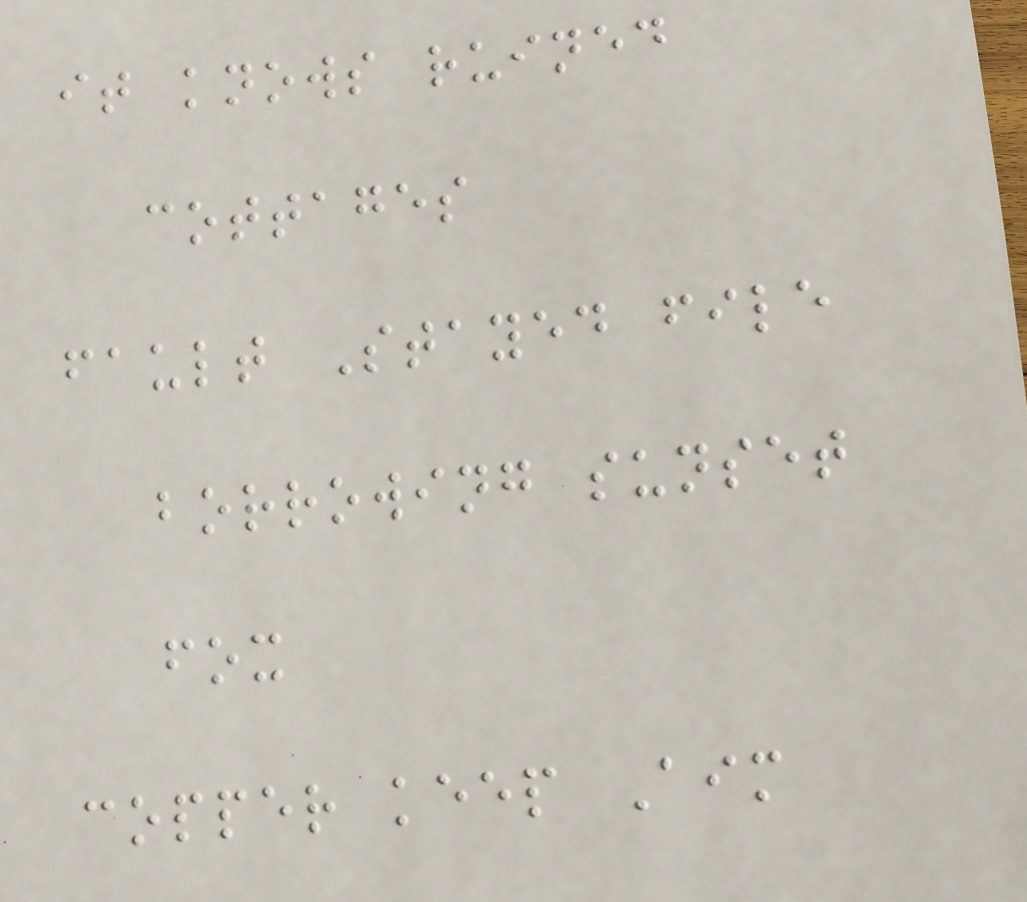it knows ruined
cottages
fault Stayed file
borrowing sunset
fox
copper keep Aim
